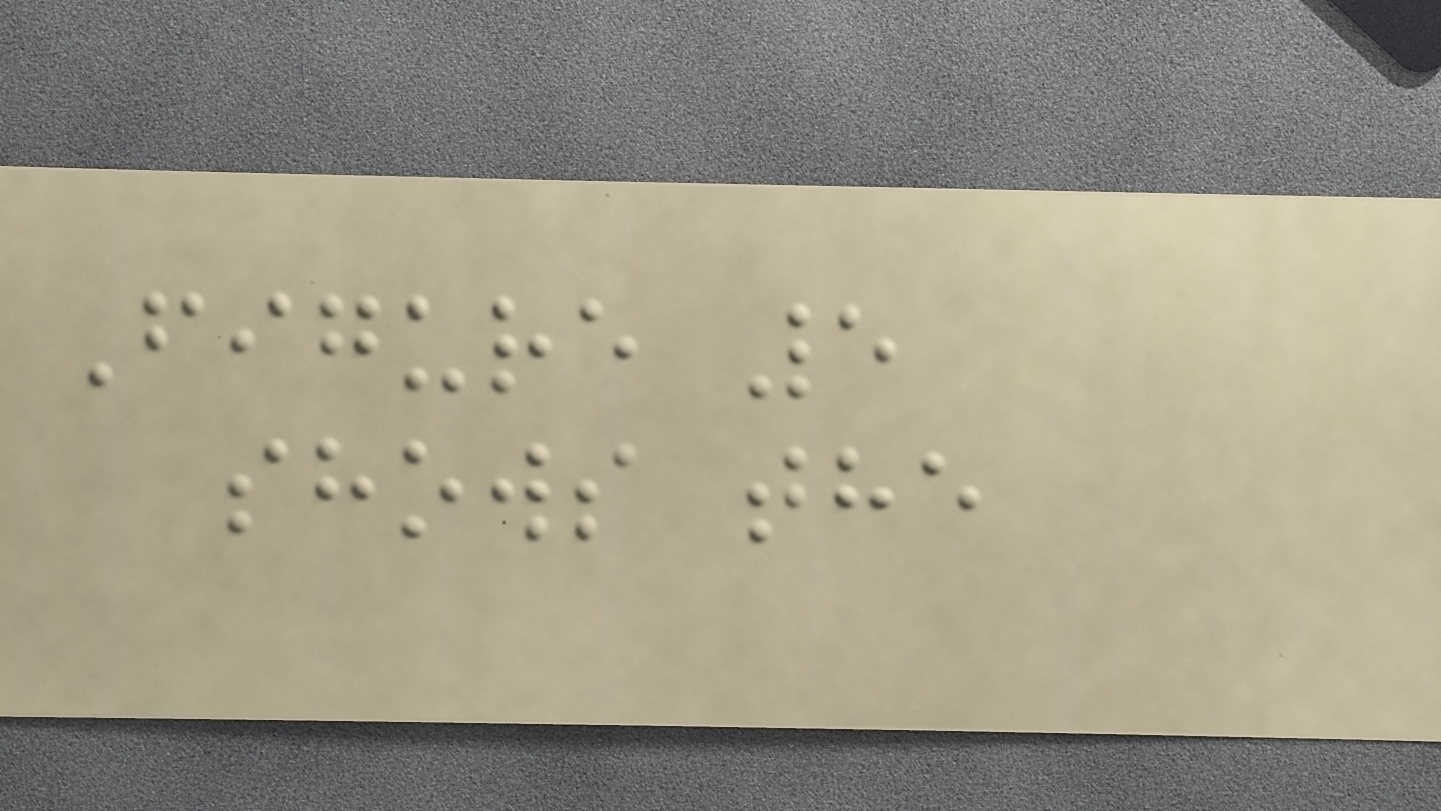Figure 5
shows the
